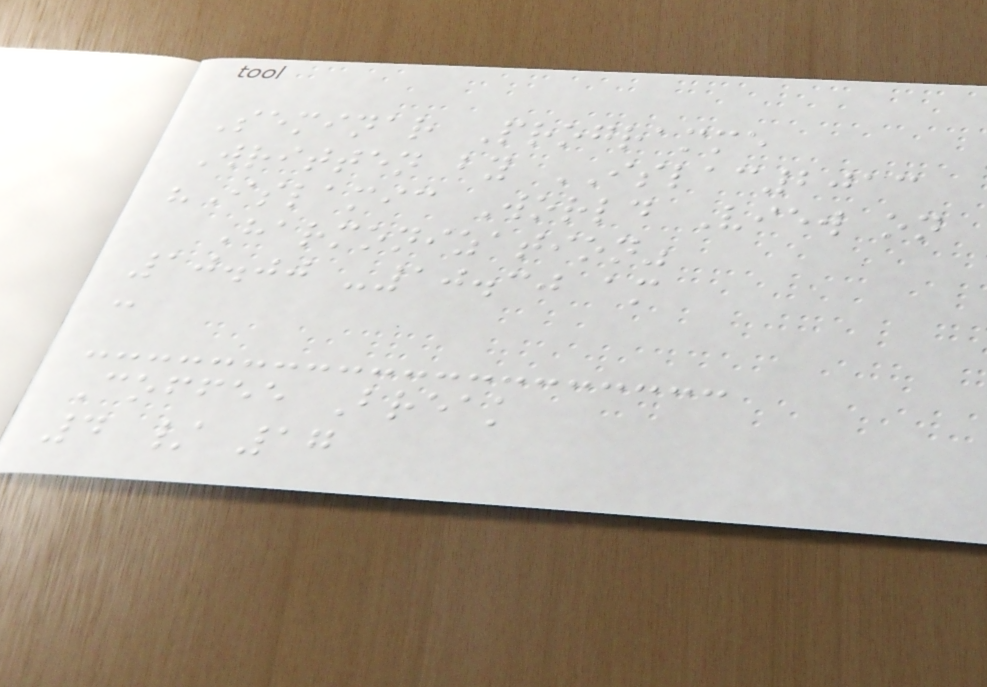Seminar Programme
Written by ISLAC2013
"Islamic World View on
Harmonization"
10.00 -10.30 am
:
Coffee Break
4 / 17
